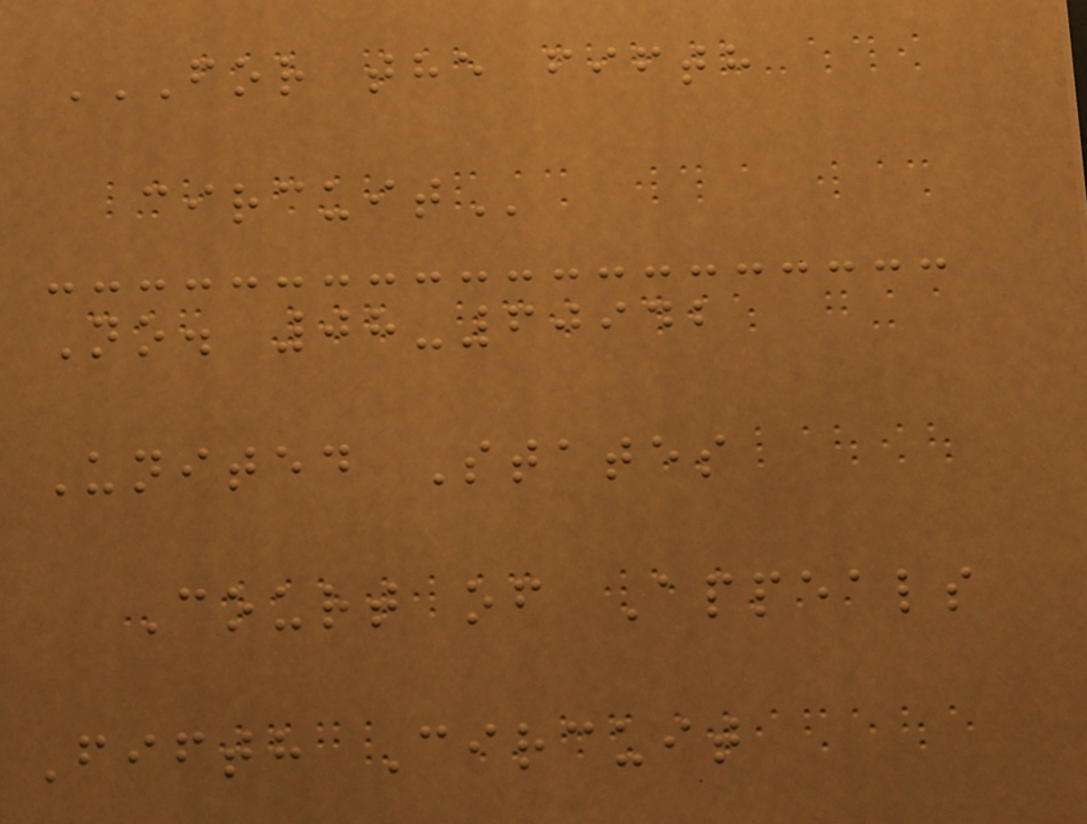FOR THE FIFTH
CIRCUIT
No. 08-60942
United States
Court of Appeals
Fifth Circuit
